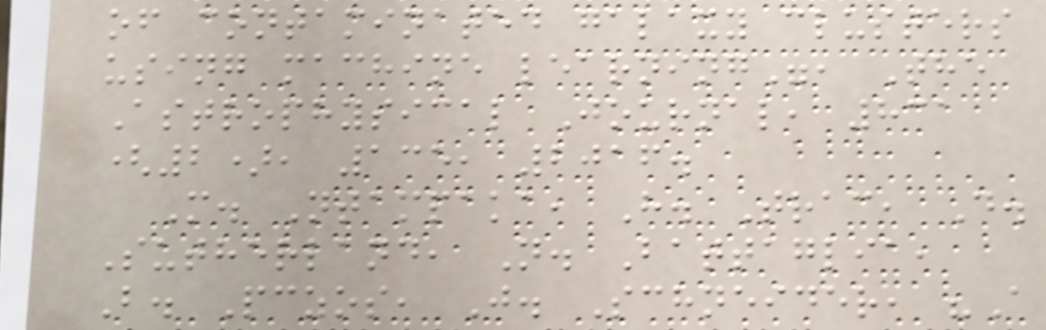of contaminated galaxy clusters
using machine learning", The
Astrophysical Journal, 831
(2), 135, 2016.
M. Ntampaka, H. Trac, D.
Sutherland, N. Battaglia,
B. Pczos, J. Schneider, "A
